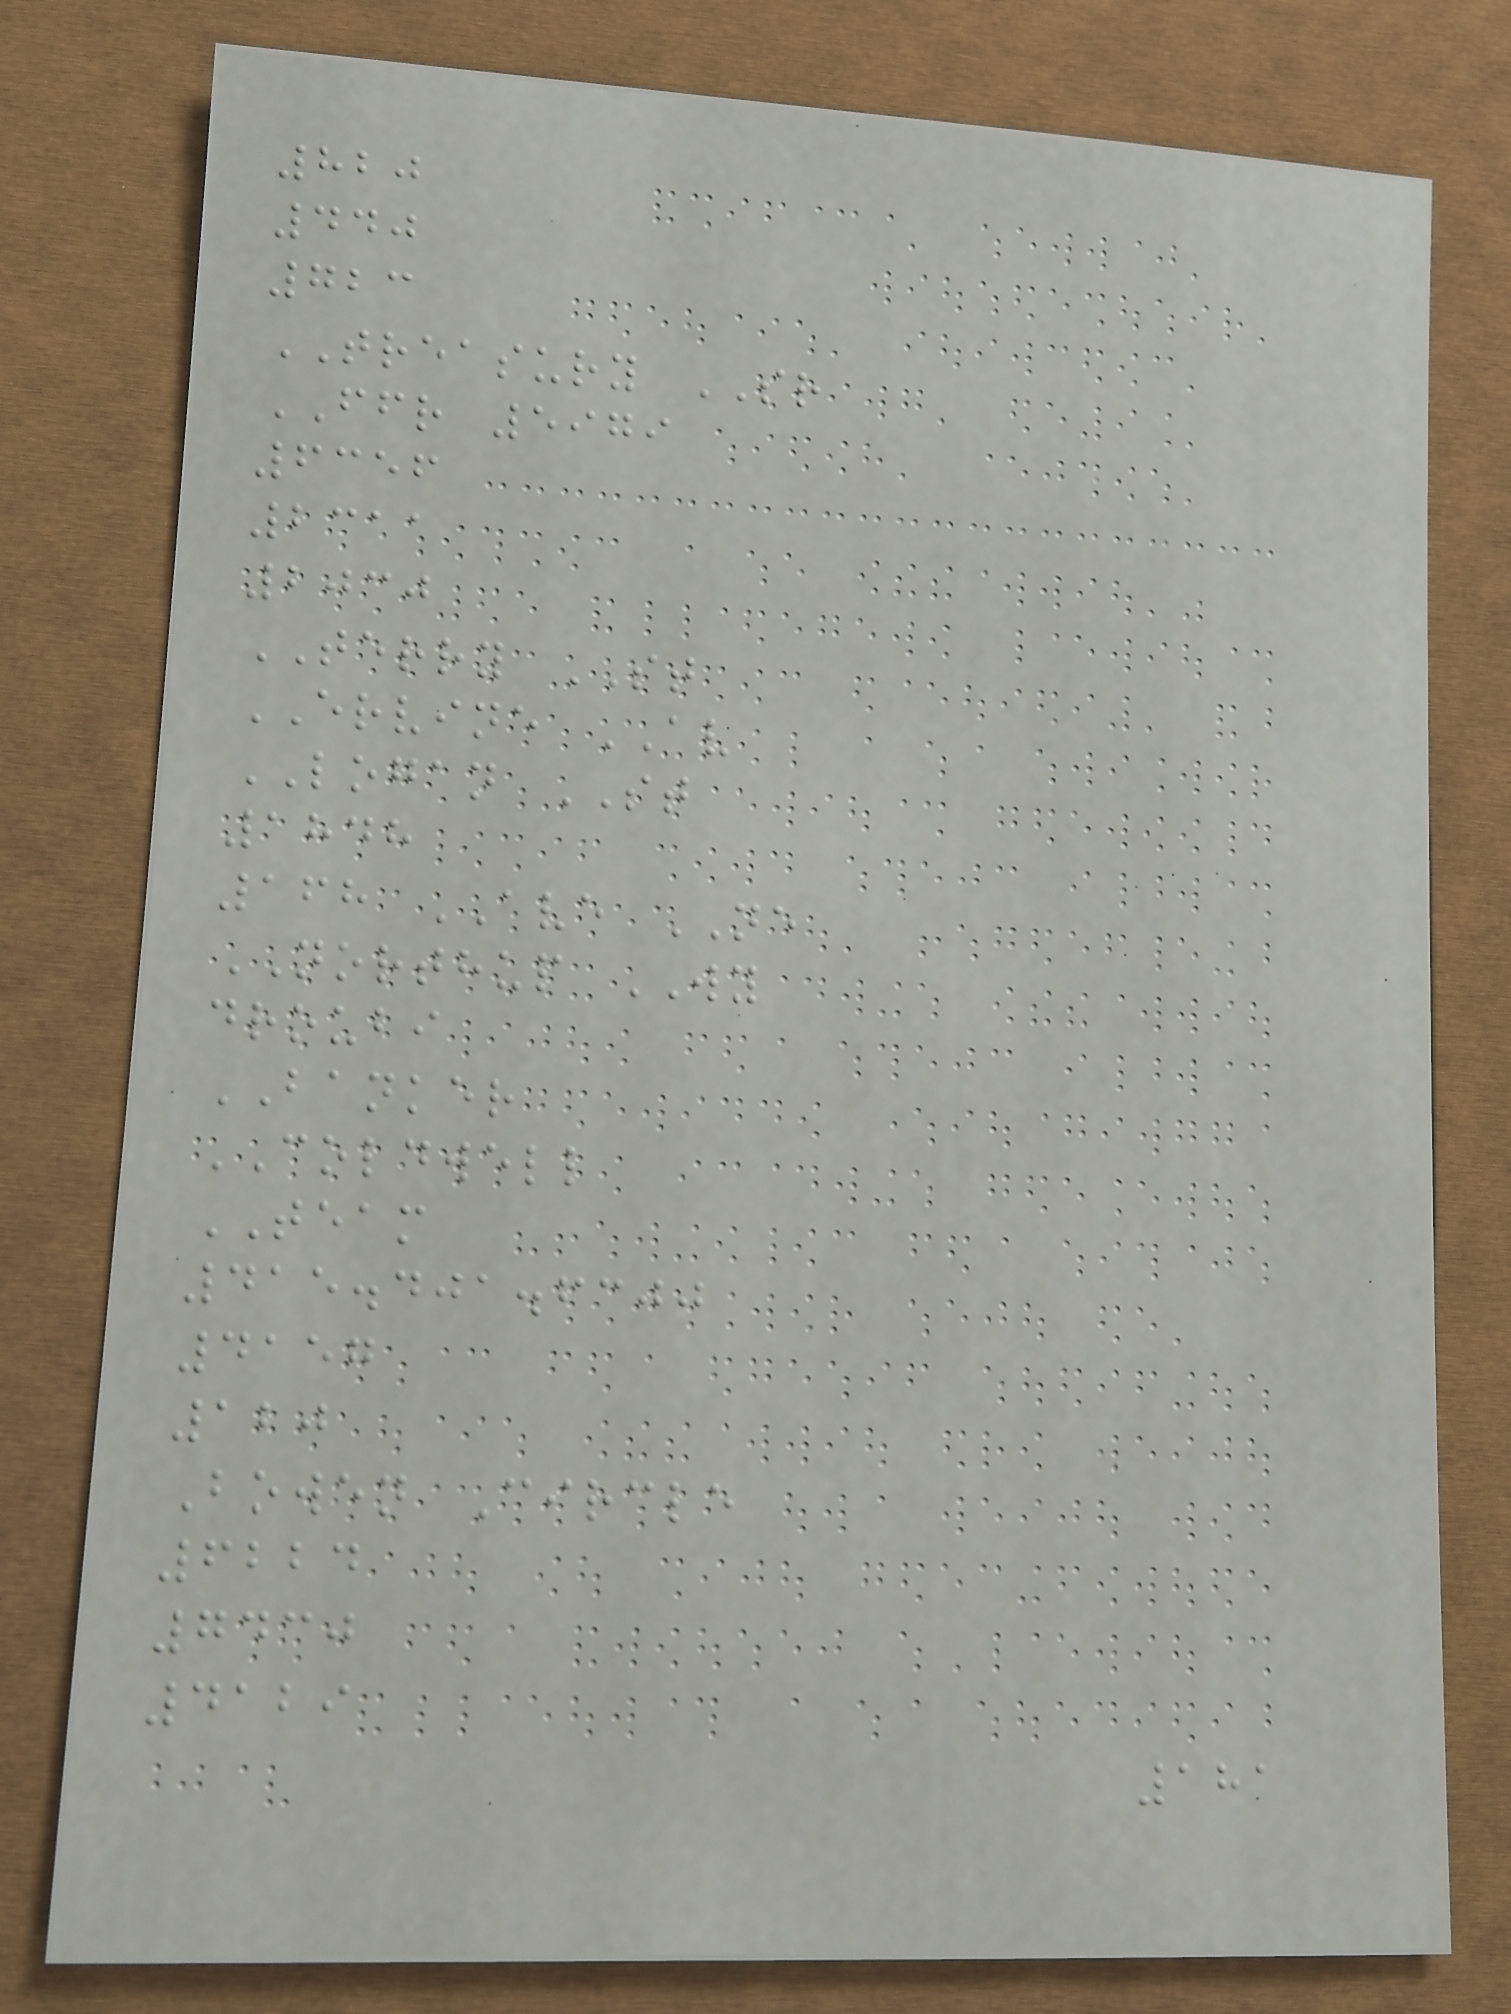820
440
723
TREASURY SR
FFR 5979
6356
2311
2030
TERRY ST
ERVINE AV
LOGAN ST
1848
168 AVE NE
NORTHUP WY
droubi
BANKER
COLDWELL
TEAM
415.401.6300
4157
120
Bowen Circle
6224
7430
4129
181
